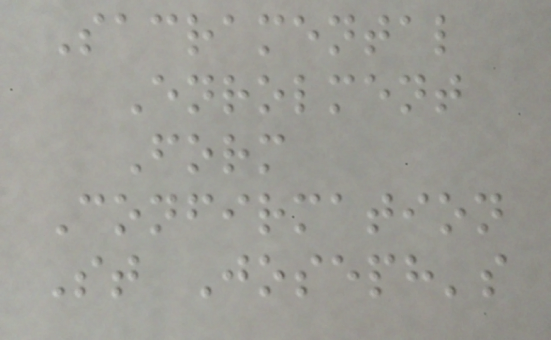Sacramental
Enrolment
Form
Confirmation
St Joseph's
